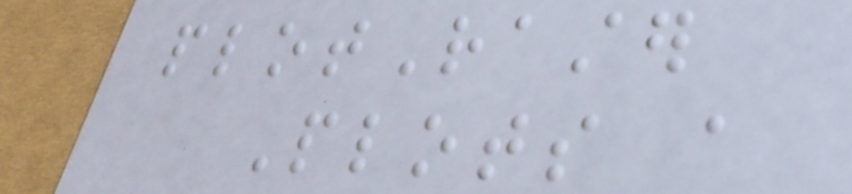plotRaster
Plots a
